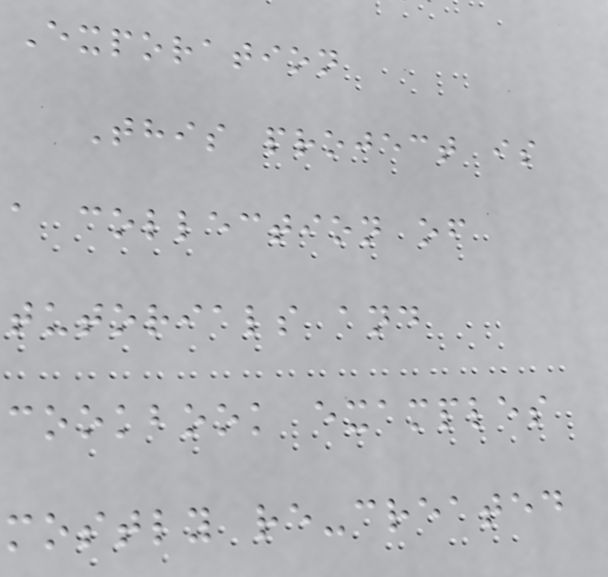Exporation
This project is
a collection of
tutorials and
cookbook examples
mostly re-created
